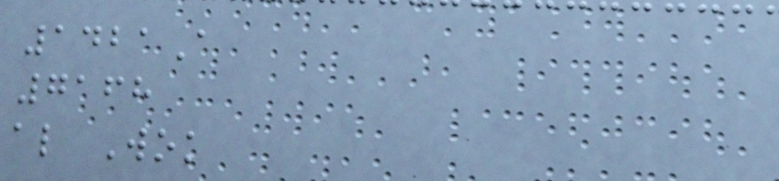1421A
7168
al Wok
